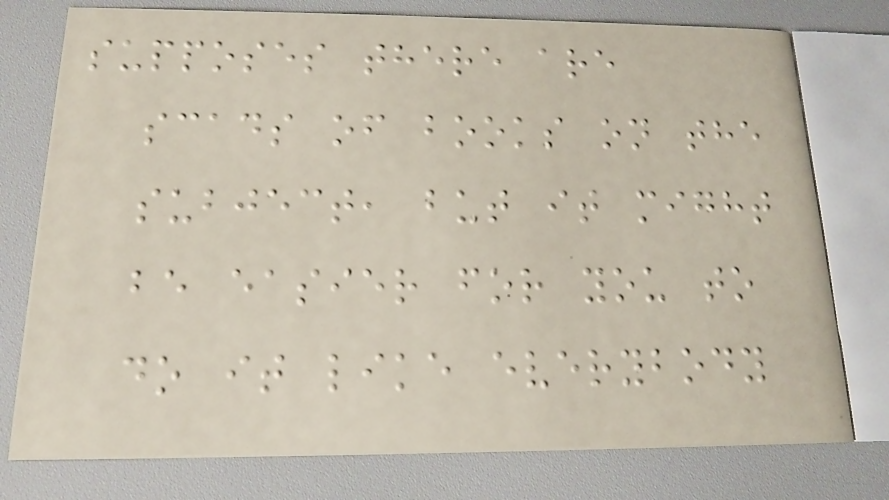supposes there are
scads of books on the
subject, but it might
be easier for you to
do it like everybody
